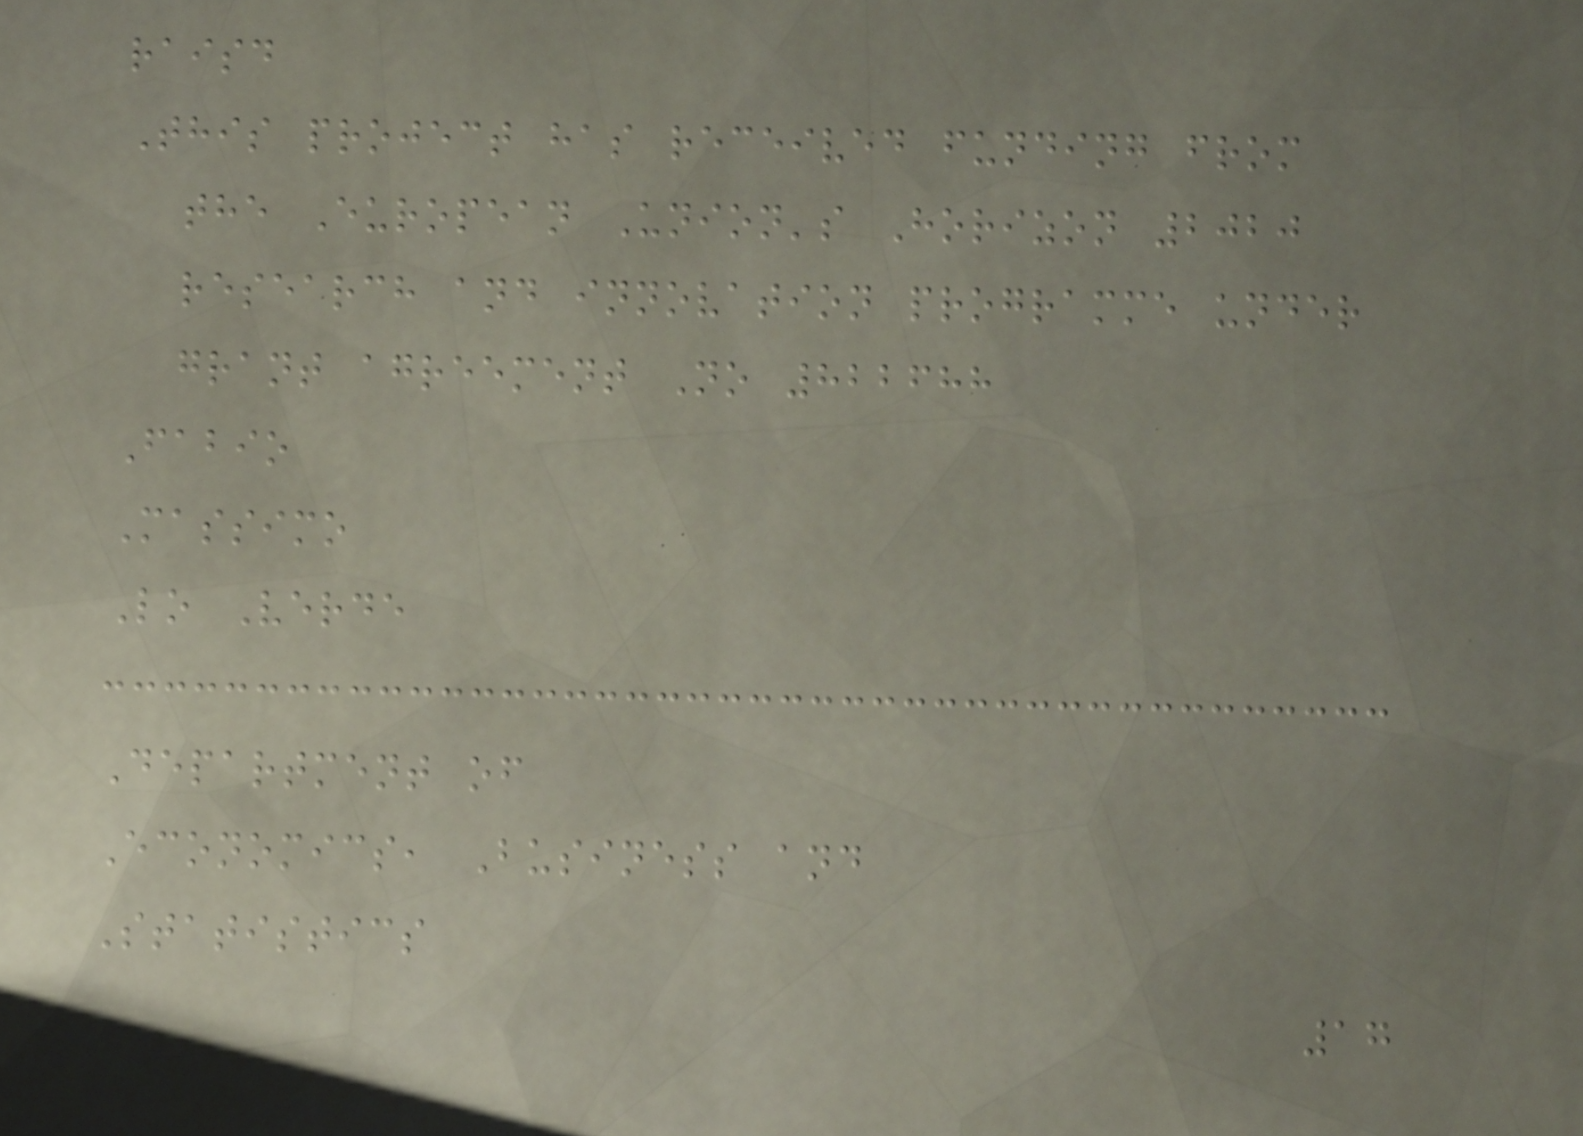raisd
This project has received funding from
the European Union's Horizon 2020
research and innovation programme under
grant agreement No 822688
Fabio
Massimo
Lo Verde
Department of
Economics, Business and
Statistics
17
